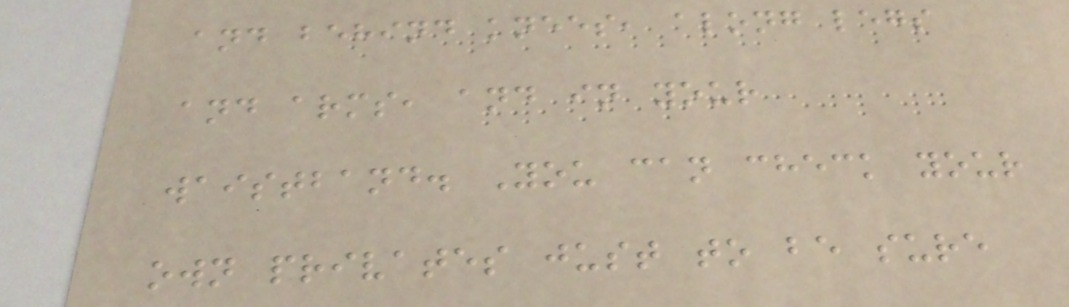and behind knees, along legs
and arms, and in your
waistband. You can check your
own privates just to be sure
